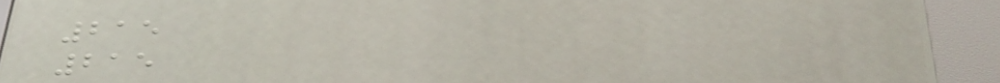215
215
